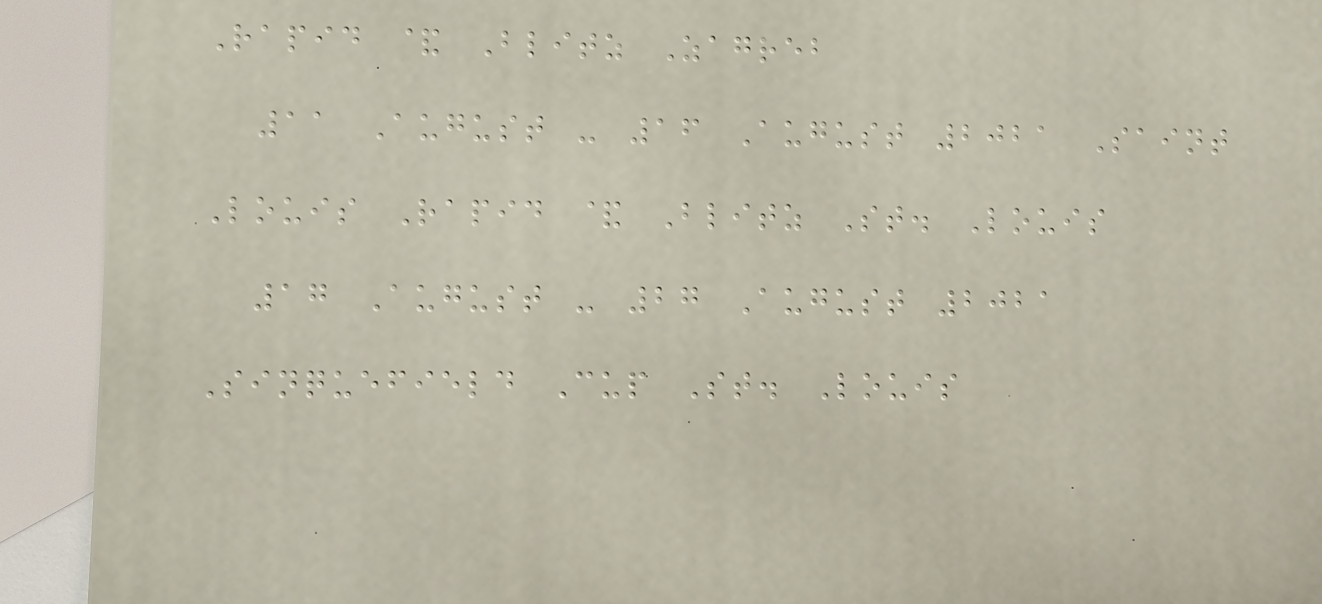Rapid & Blitz Zagreb
11 August - 16 August 2021 Saint
Louis Rapid & Blitz St. Louis
17 August - 27 August 2021
Sinquefield Cup St. Louis
